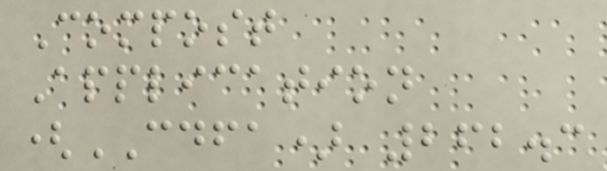Compost
Application
(CDFA) 262.3
